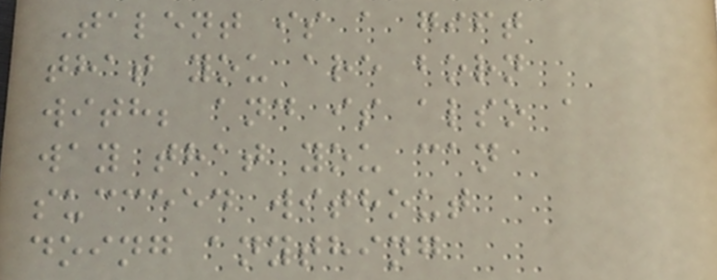Talent is a gift
that you are born
with; and is also a
way that you can
succeed without
doing anything
